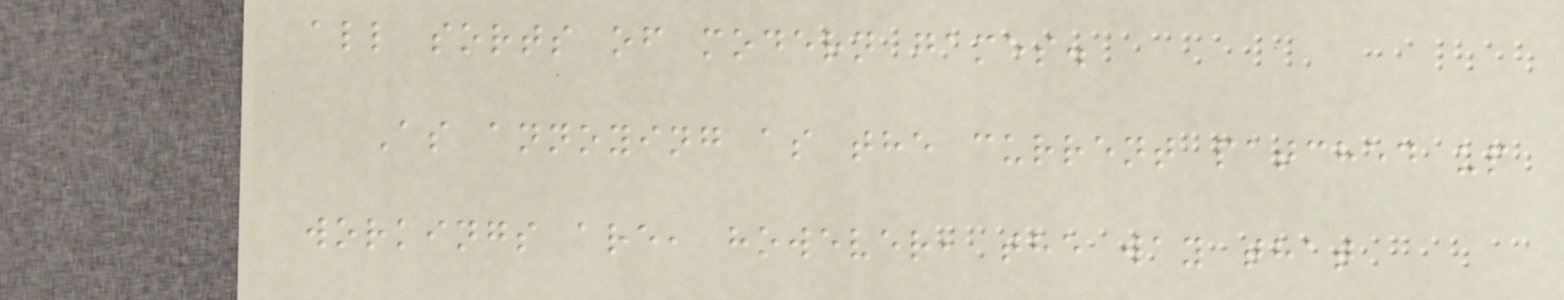all sorts of modern games.
As annoying as the current patched up
workings are, however, the way that
